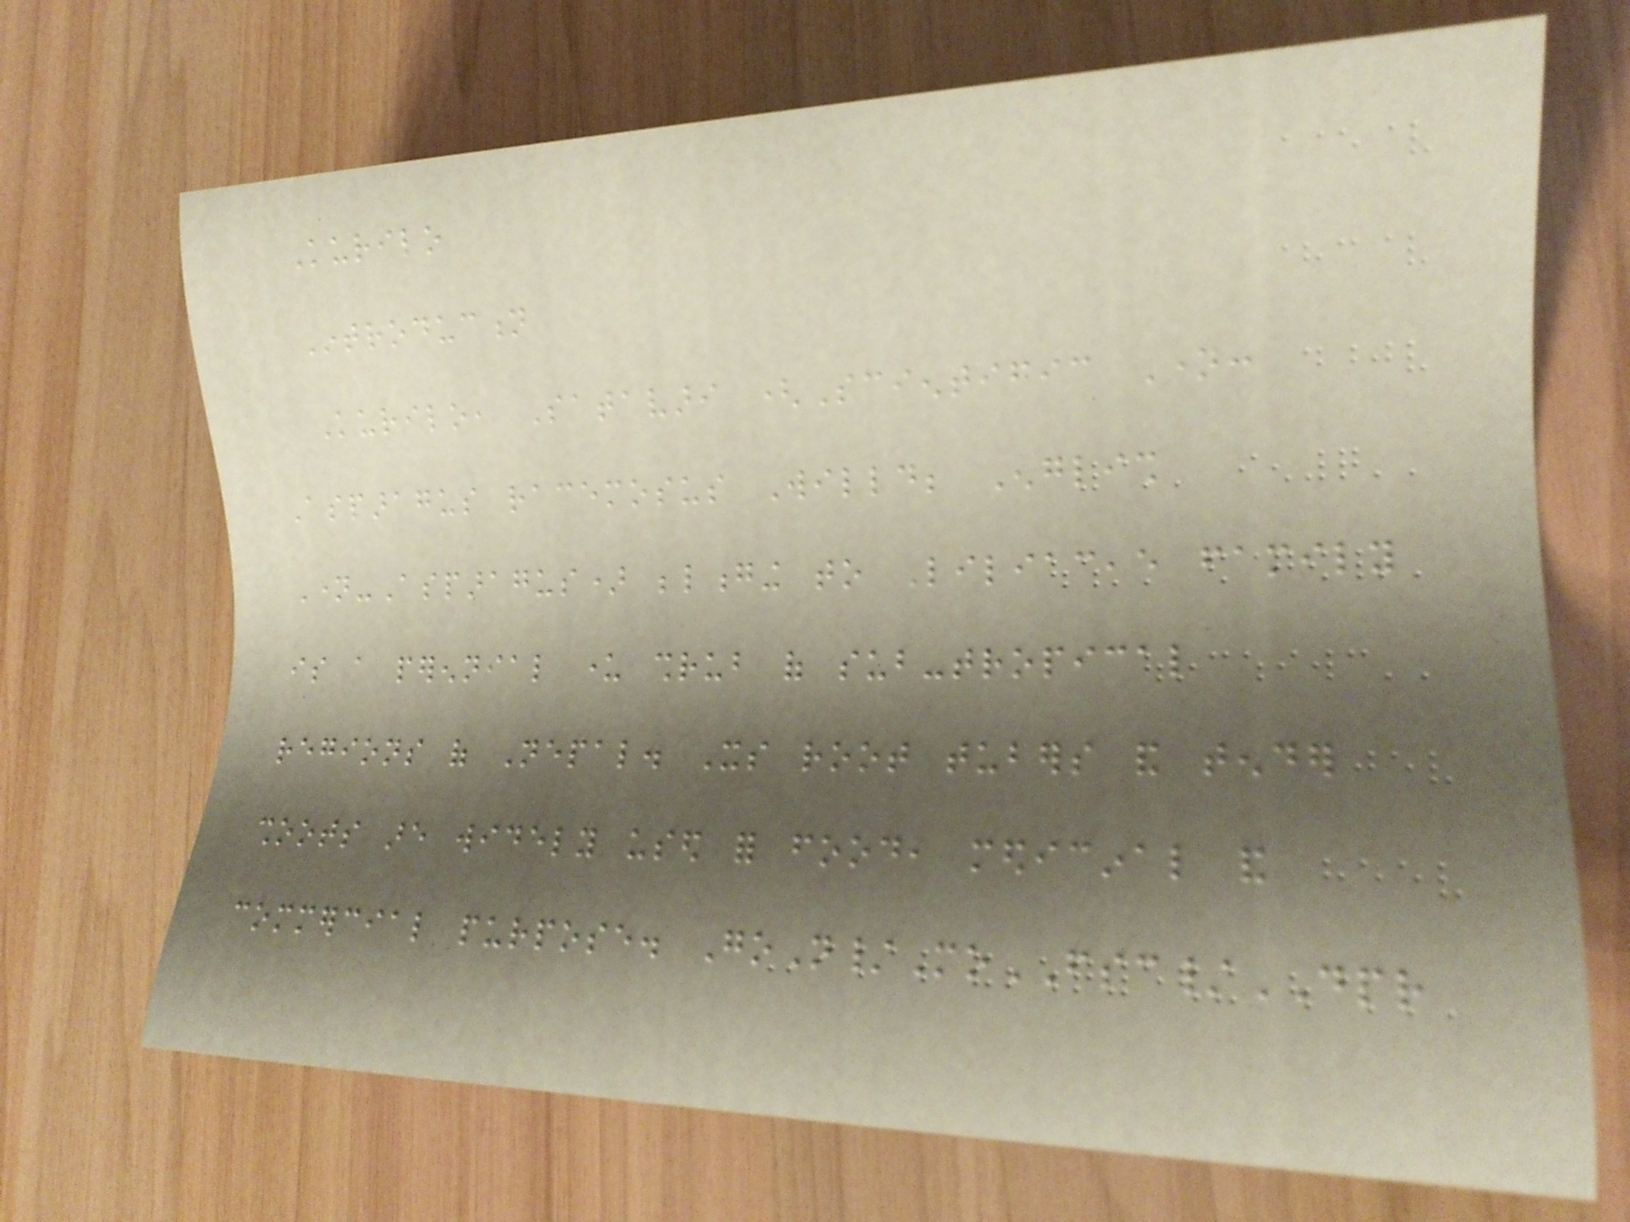Kurilo
Introduction
Kurilo, Satavari (Scientific Name:
Asparagus racemosus Willd; English
Name-Asparagus) belonging to Liliaceae family
is a perennial under shrub of sub-tropical
regions of Nepal. Its root tubers and tender
shoots are widely used for food, medicinal and
commercial purpose. GoN/MoFSC/DPR
